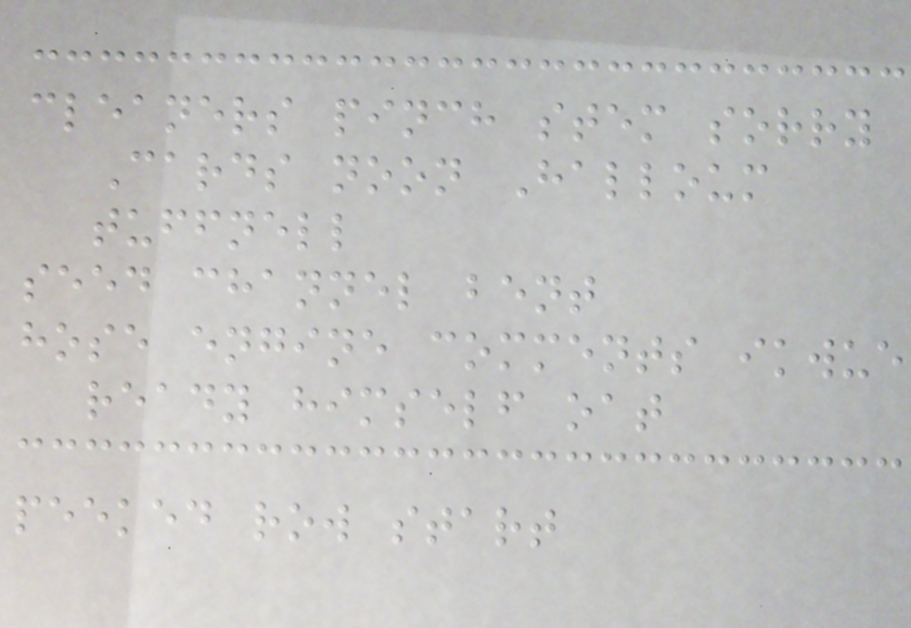cleaners pinch stem sorry
Cards noon Halloum
tuffnell
seed channel bent
hose engine comments ikwue
ready himself oat
peeked row start
